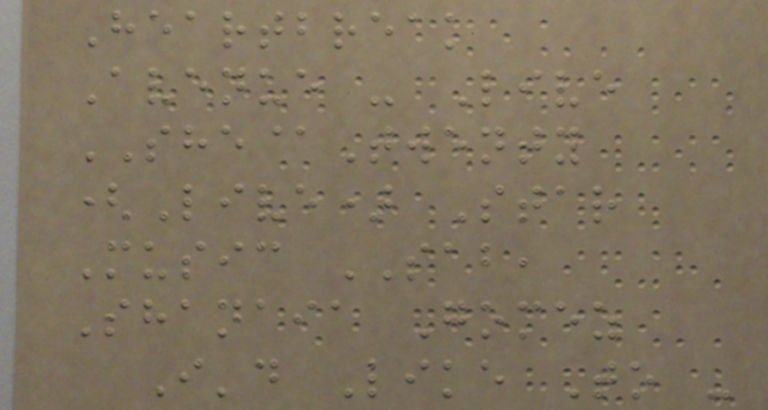Heartbreak
Avenue - Live
SHE@Twenty
(Live) Star
Music SAB,
Shanaia Gomez
I'd Like To -
